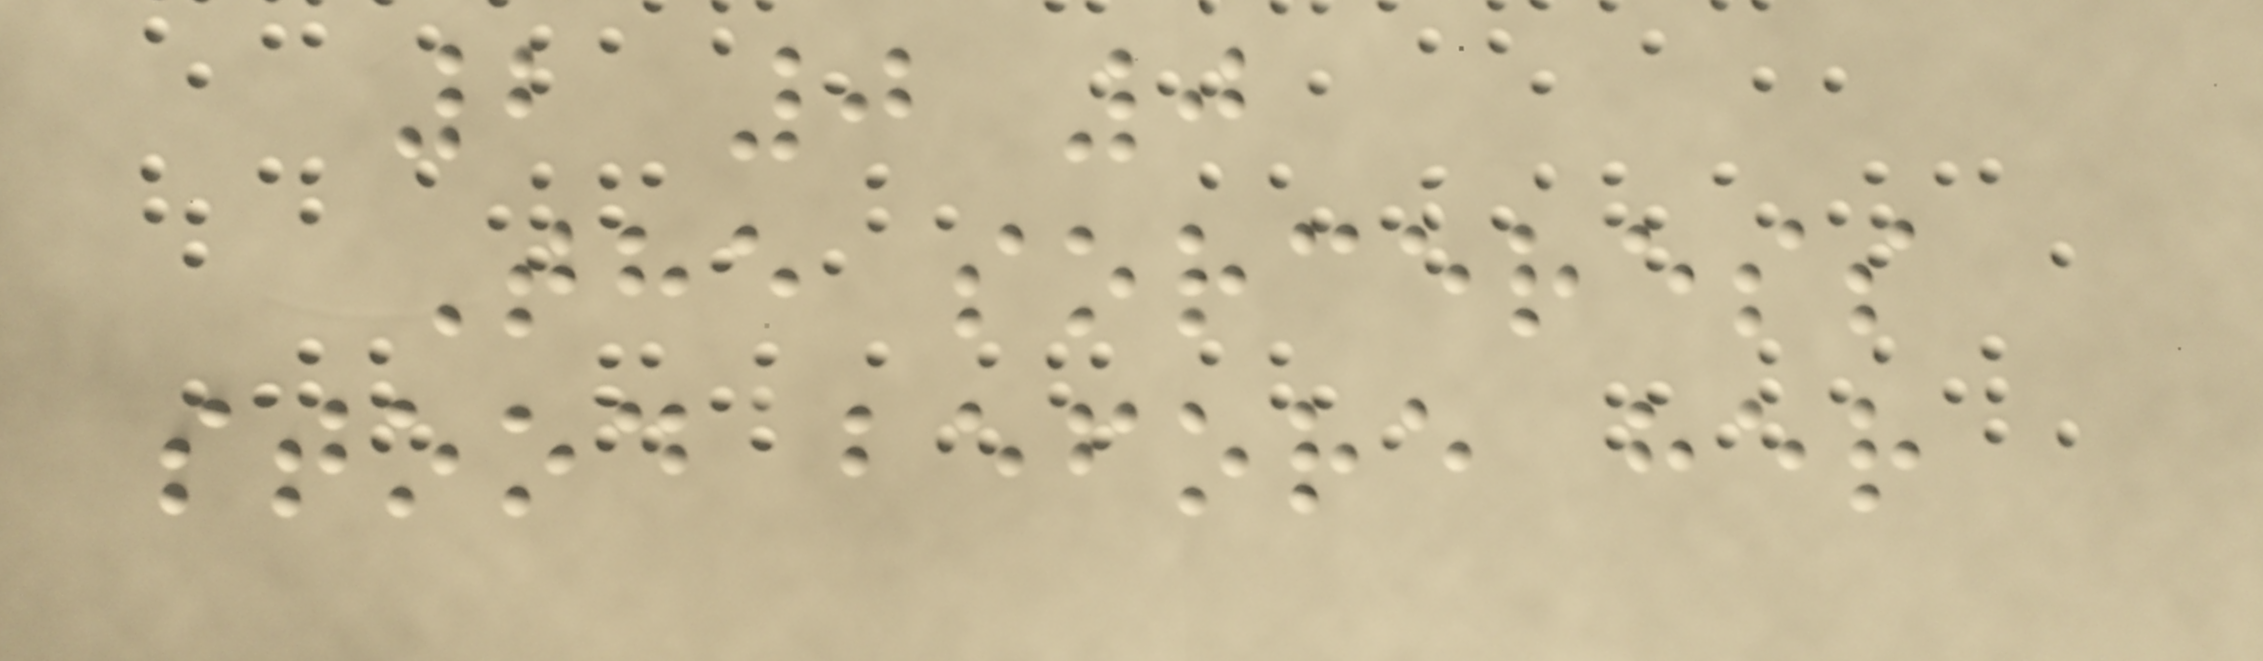2 0 0
The sorceress
stood before her
